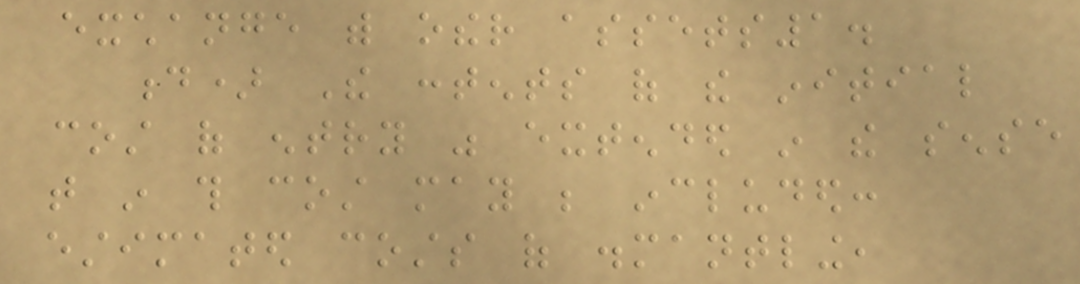exchange with other assets1.
d) The contents of the initial
cost of entry was extended in the sense
that in this cost may be included:
estimated costs of dismantling,
